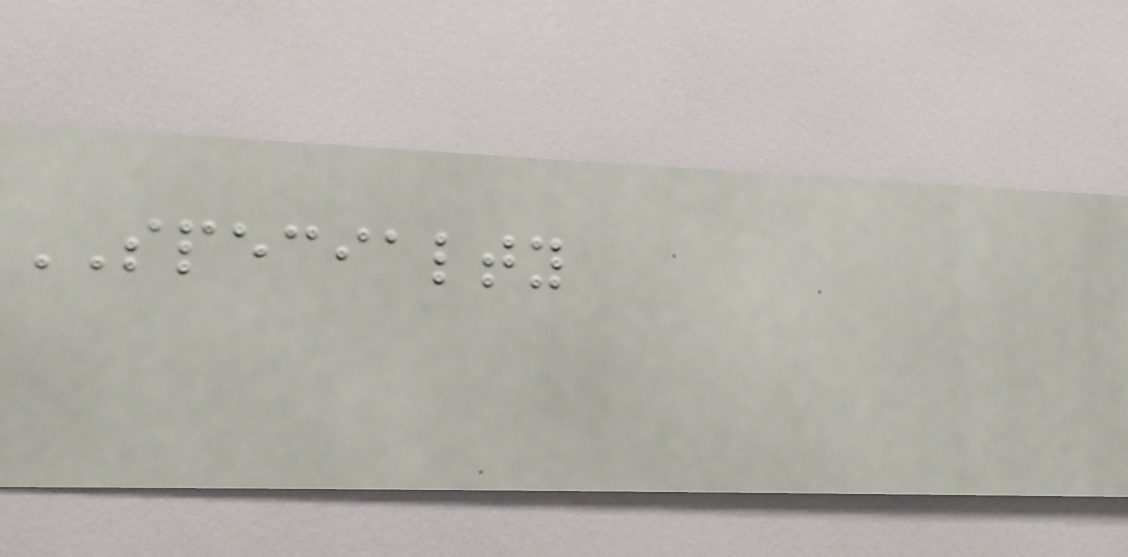SPECIALTY
